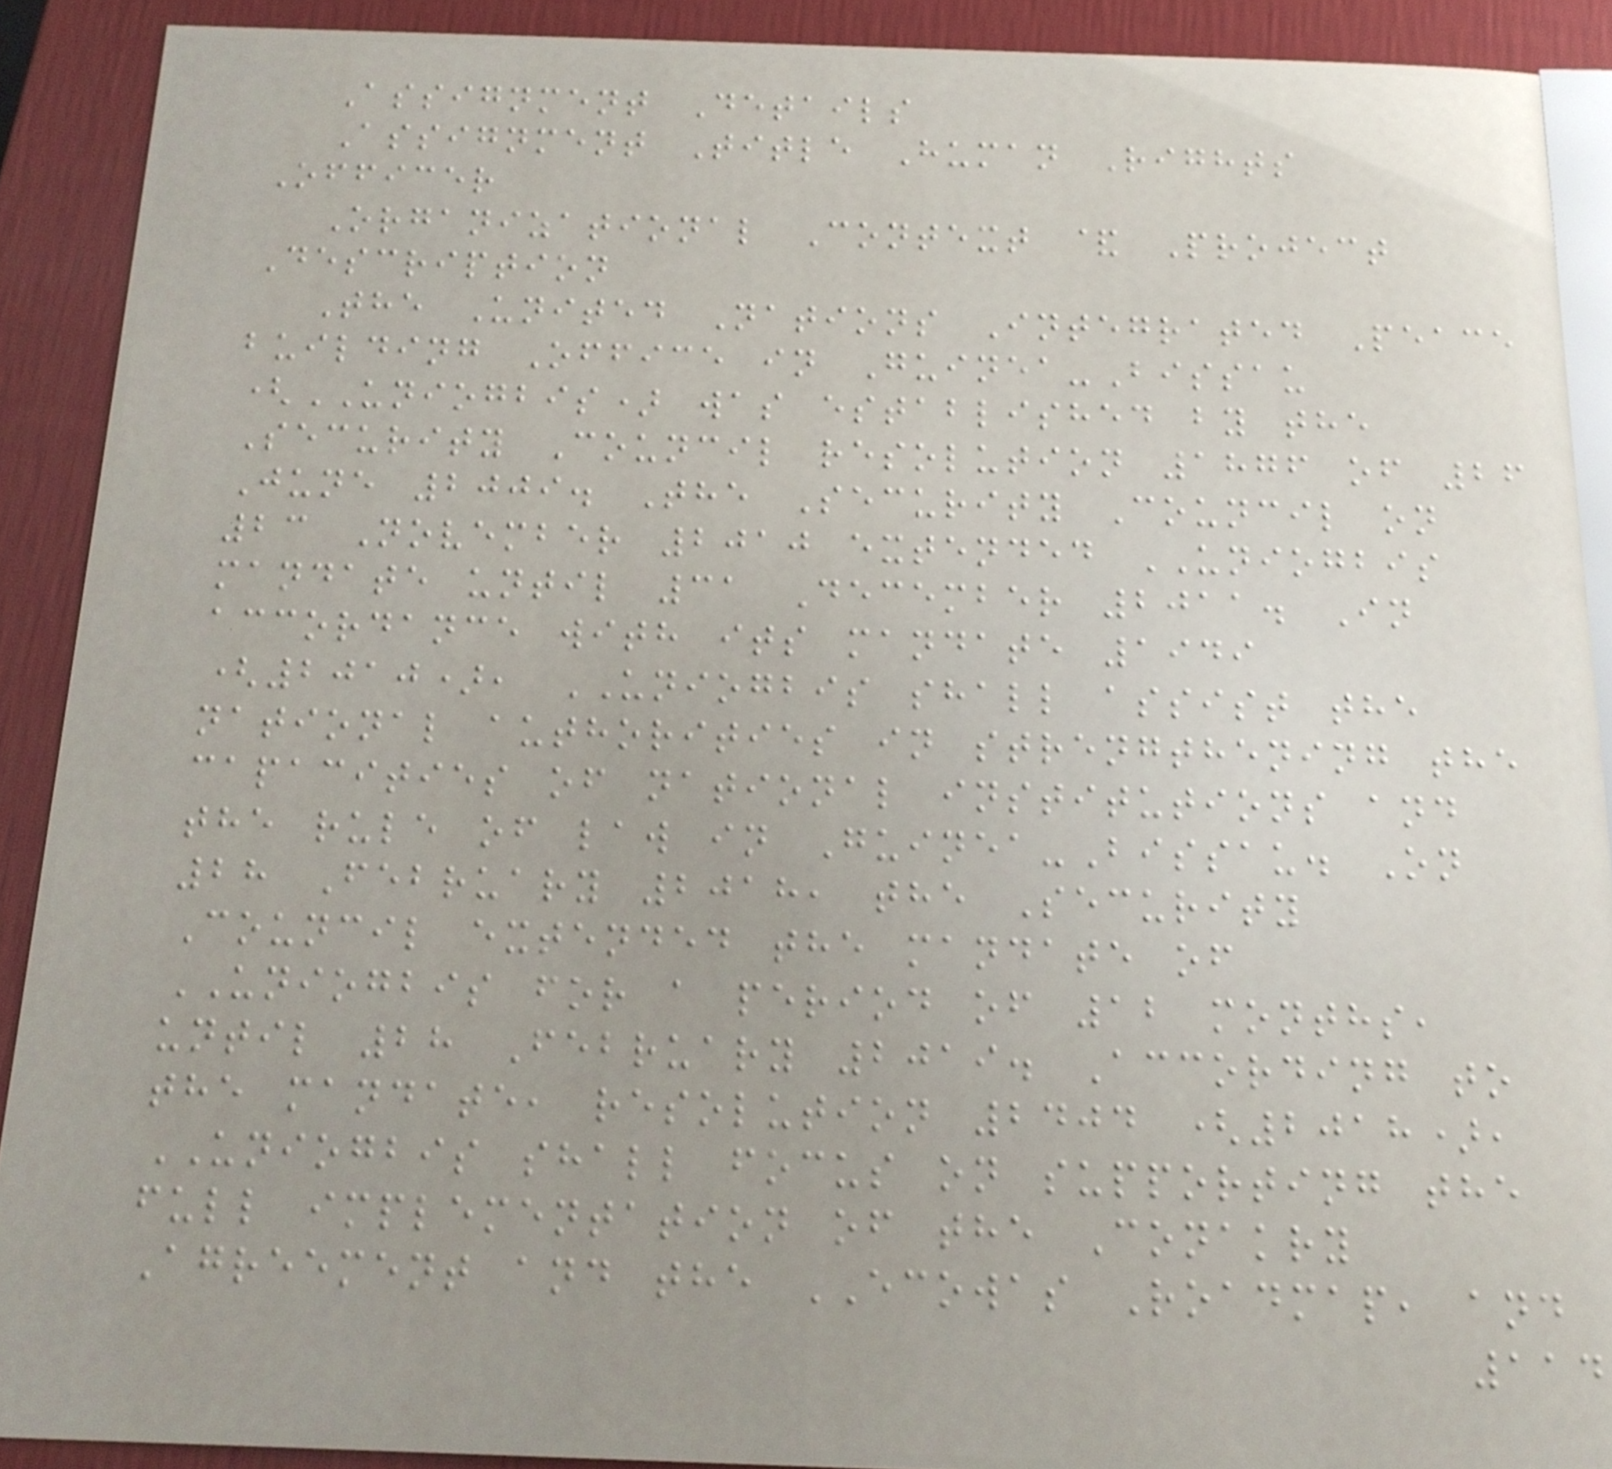Assignment Details
Assignment Title Human Rights
Officer
Organizational Context & Project
Description
The United Nations Integrated Peace
building Office in Guinea-Bissau
(UNIOGBIS) was established by the
Security Council resolution 1876 of 26
June 2009. The Security Council on
23 November 2010 extended UNIOGBIS
mandate until 31 December 2011. In
accordance with its mandate 1949
(2010), UNIOGBIS shall assist the
national authorities in strengthening the
capacities of national institutions and
the rule of law in Guinea-Bissau. On
28 February 2018, the Security
Council extended the mandate of
UNIOGBIS for a period of 12 months,
until 28 February 2019. According to
the mandate, resolution 2404 (2018),
UNIOGBIS shall focus on supporting the
full implementation of the Conakry
Agreement and the ECOWAS Roadmap, and
114
